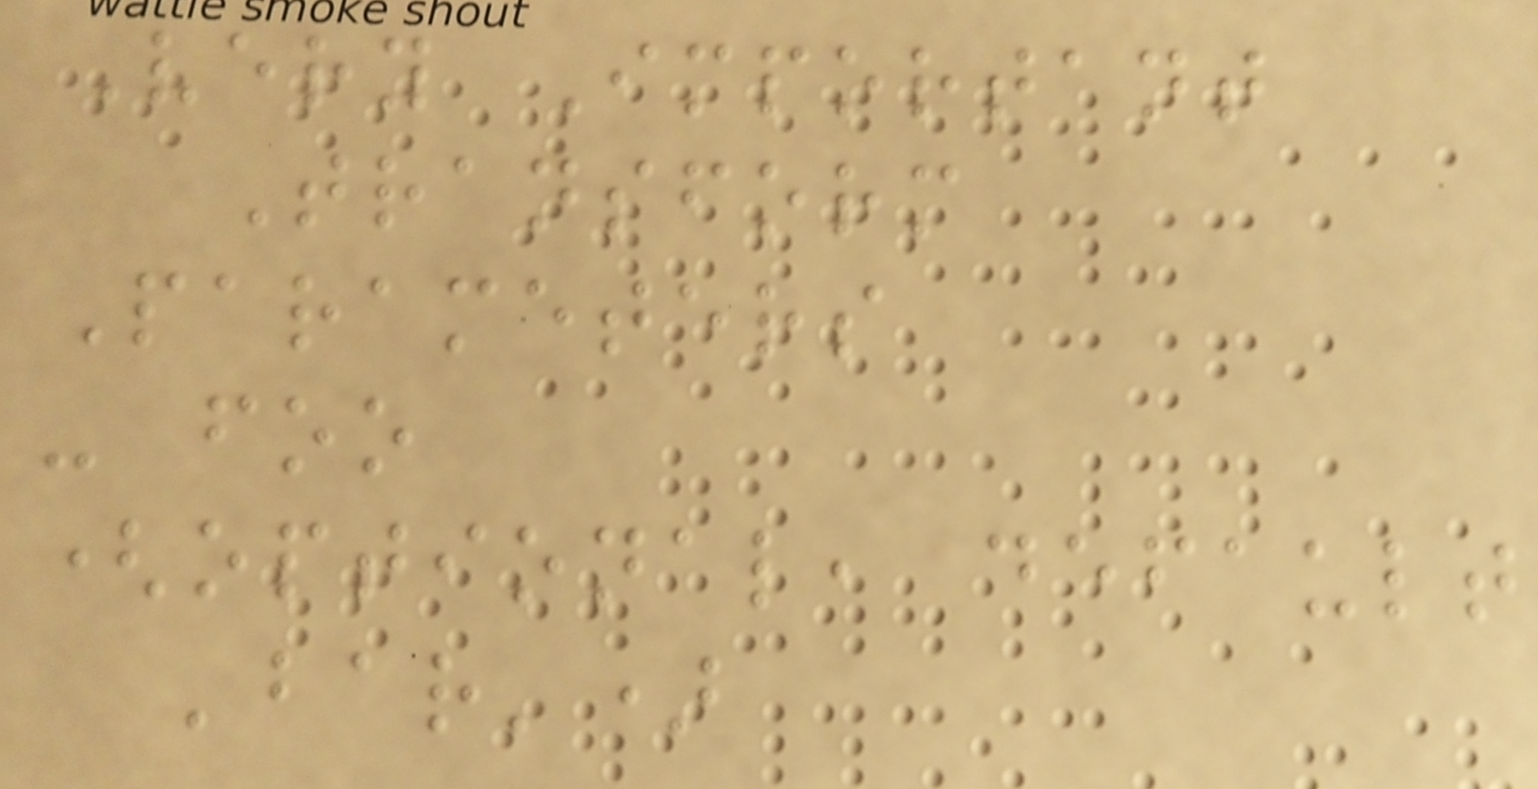Very Important
Transform
Parameters
- foo
(optional, default
'bar')
